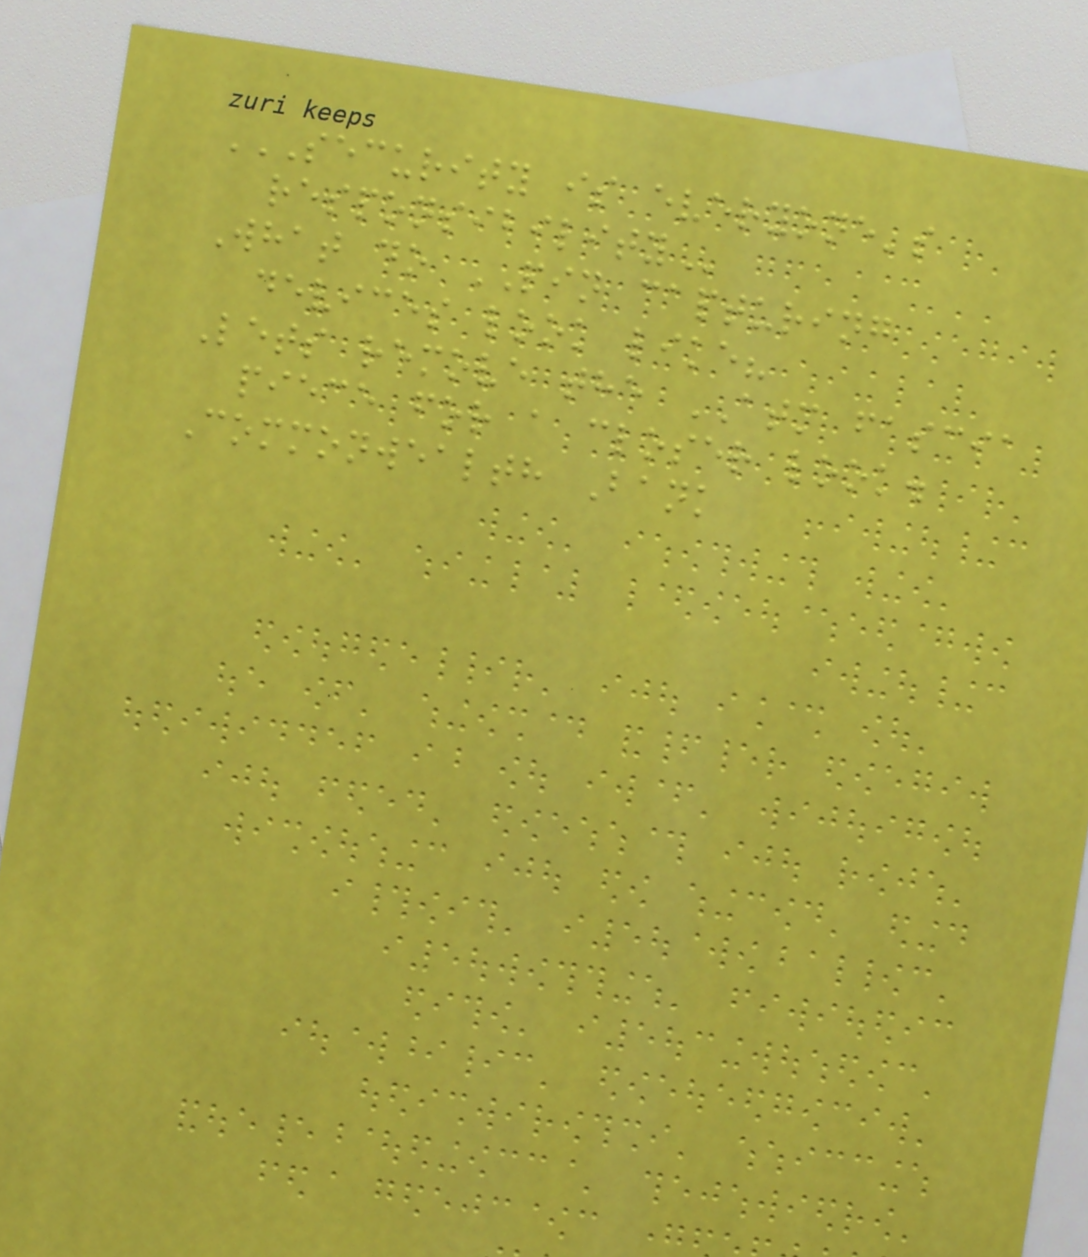SECURITY IS EVERYONE'S
RESPONSIBILITY
What do PIN capturing
devices look like?
Lets remove the ATM fascia
piece for a closer look.
Commonwealth Bank
